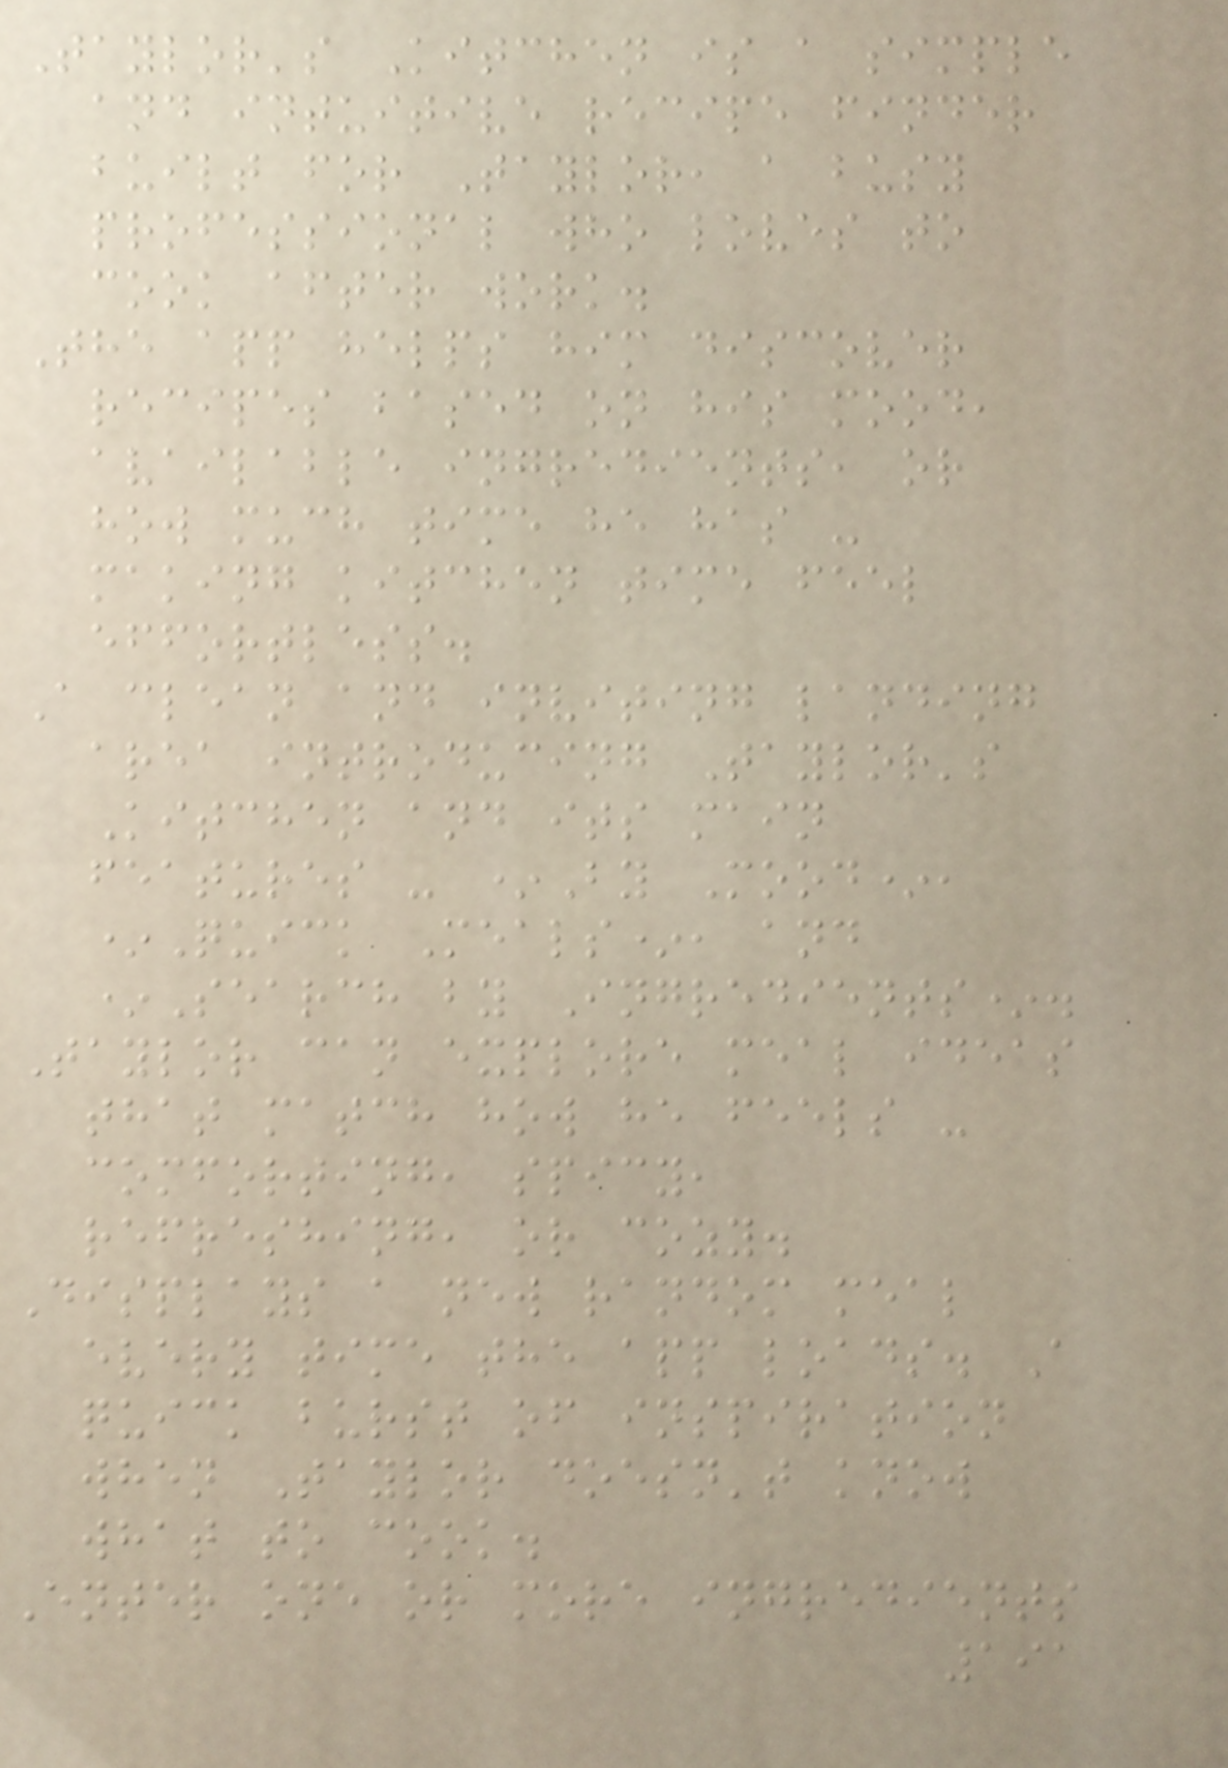Taylor's Kitchen is a simple
and intuitive recipe finder
built for Taylor, a busy
professional who loves to
cook after work.
The app helps him discover
recipes based on his mood,
available ingredients, or
how much time he has -
making kitchen time feel
effortless.
A clean and inviting landing
area introducing Taylor's
Kitchen and its main
features - *By Mood*,
*Quick Meals*, and
*Search by Ingredients*.
Taylor can explore meal ideas
that match how he feels -
comforting, spicy,
refreshing, or cozy.
Displays a new random meal
every time the app loads. A
quick burst of inspiration
when Taylor doesn't know
what to cook.
Enter one or more ingredients
191
